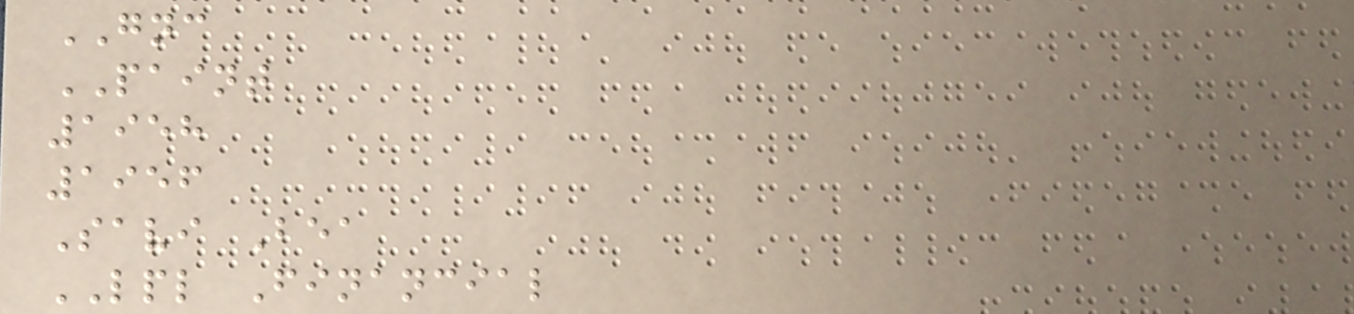GNC
PAINT
1958
1956
Savi Bea
LPL Financial
